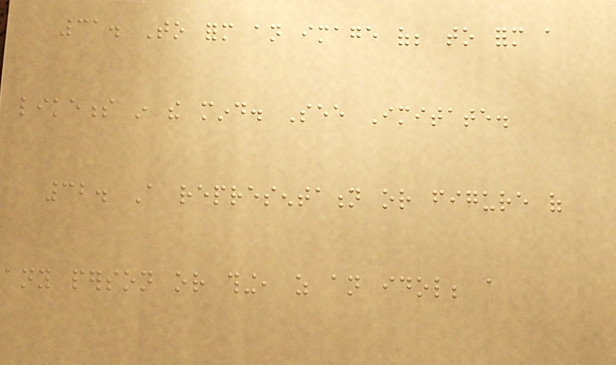31. To form an image of; to form a
likeness in the mind. See Imitate.
32. A representation or figure of
any person or thing, as an idol; a
